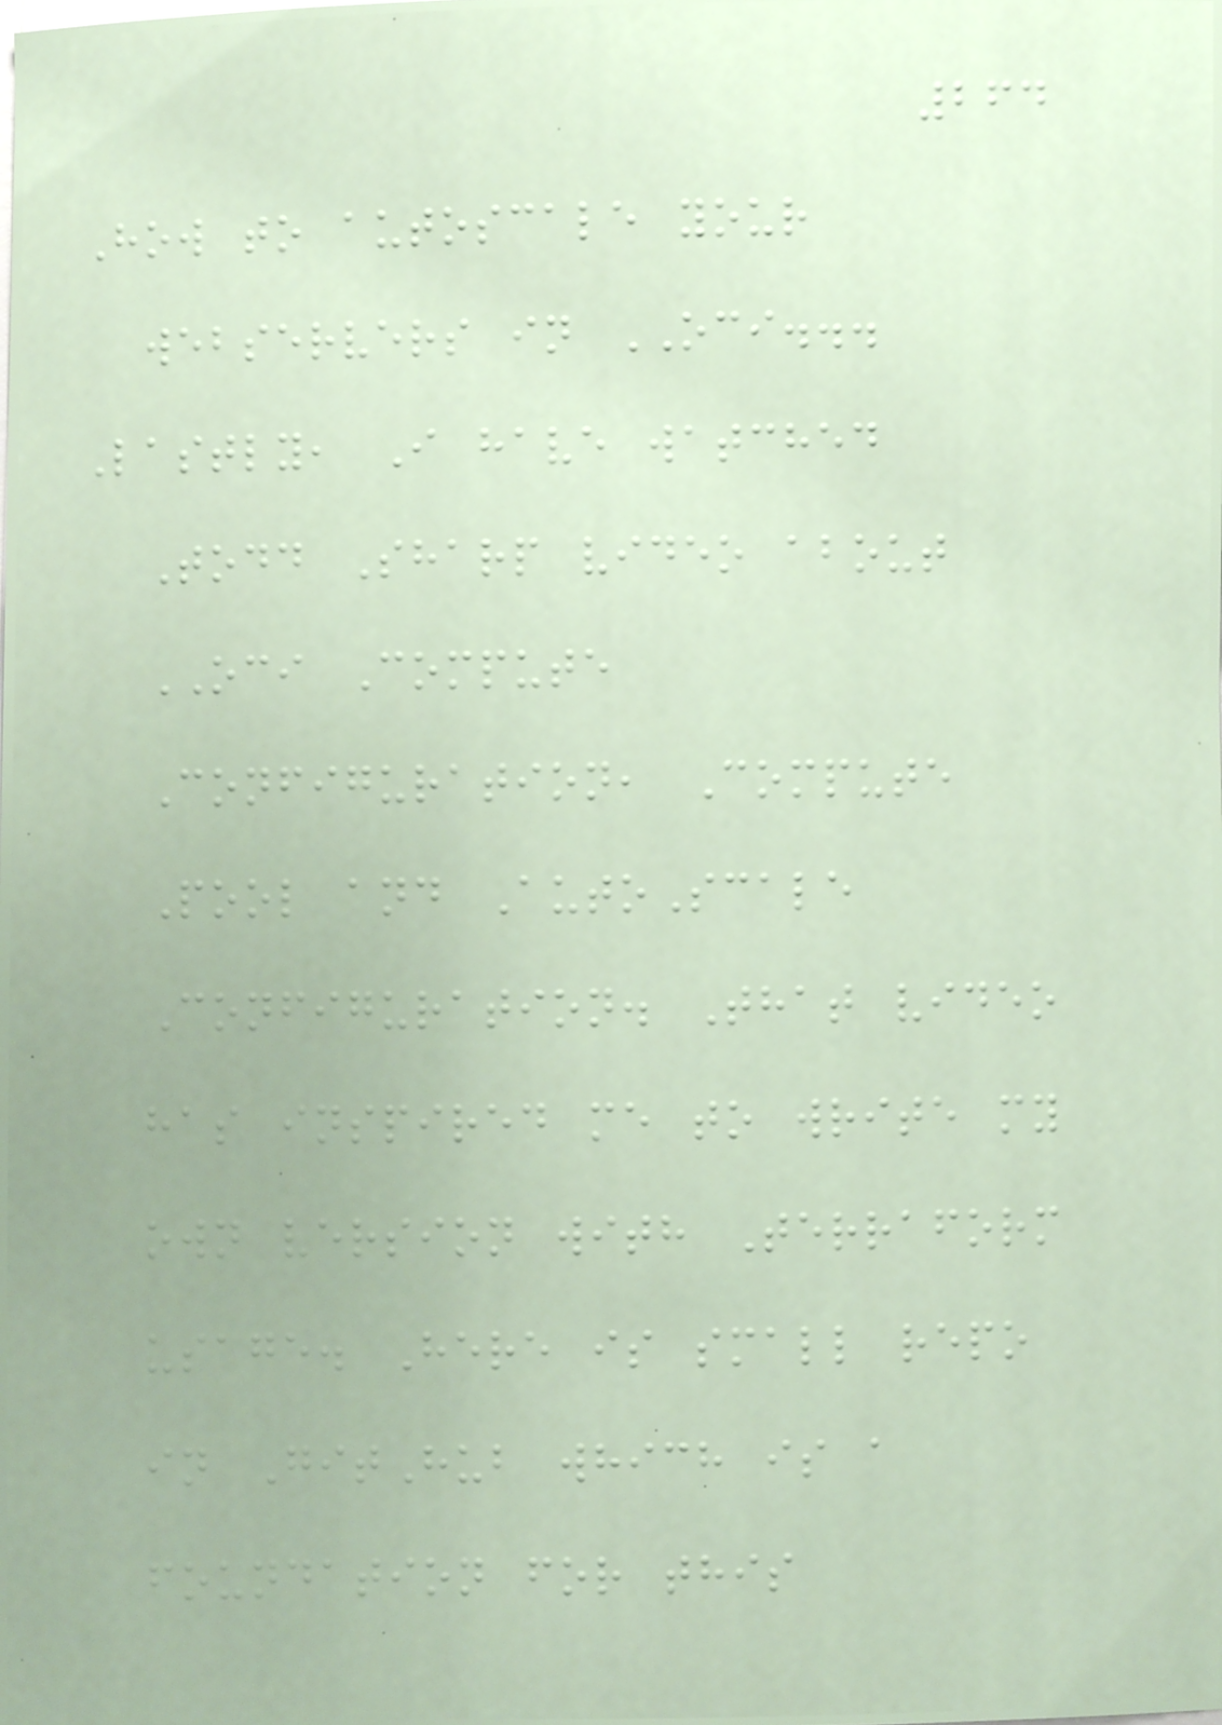264
How to autoscale your
webservers in OCI...
Lastly, I have watched
Todd Sharp video about
OCI Compute
Configuration, Compute
Pool and AutoScale
Configuration. That video
has inspired me to write my
own version with Terraform
usage. Here is small repo
in GitHub which is a
foundation for this
